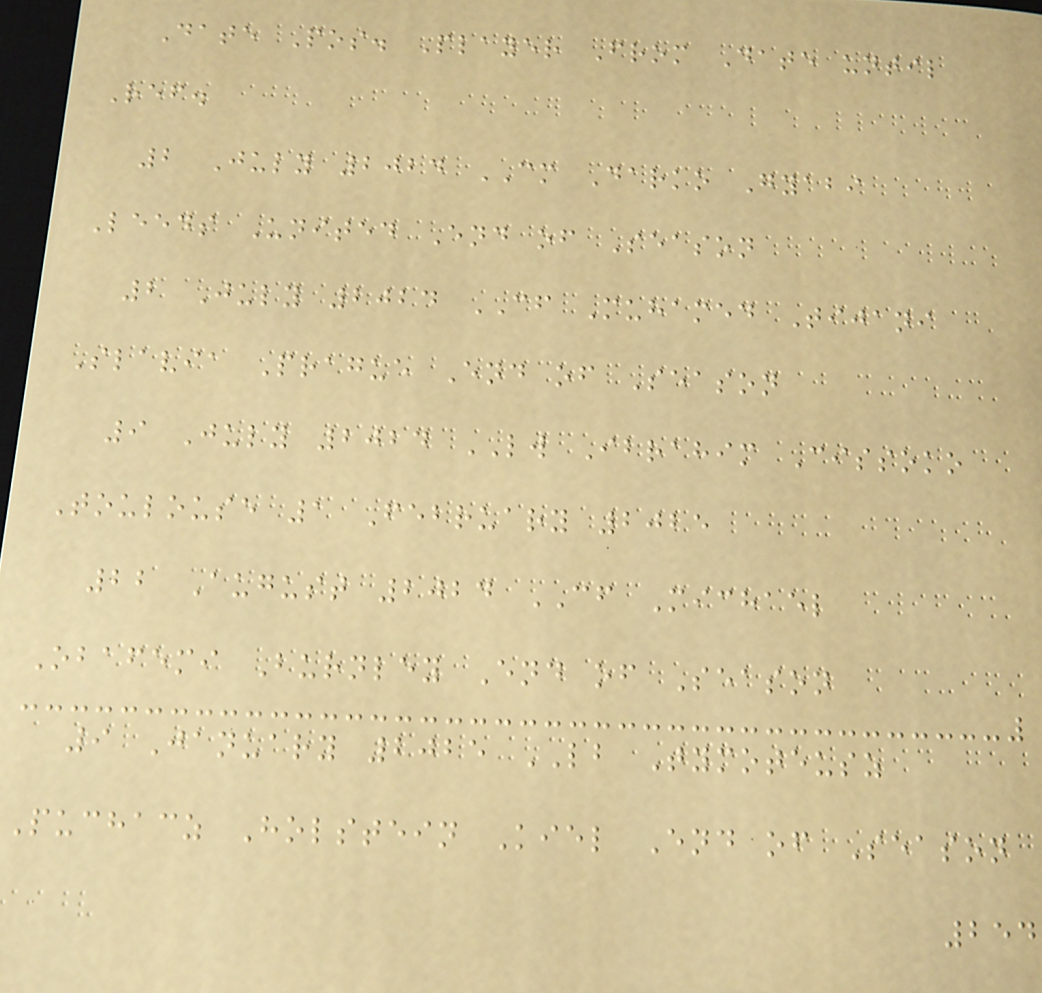Date Pos. Player From Date until
Ref.
2 July 2024 CM Darko Gyabi
Leeds United End of Season
2 July 2024 CF Muhamed Tijani
Slavia Prague End of Season
9 July 2024 LW Ibrahim Cissoko
Toulouse 1 February 2025
22 August 2024 CF Michael
Obafemi Burnley End of Season
9 January 2025 LB Tymoteusz
Puchacz Holstein Kiel End of Season
254
